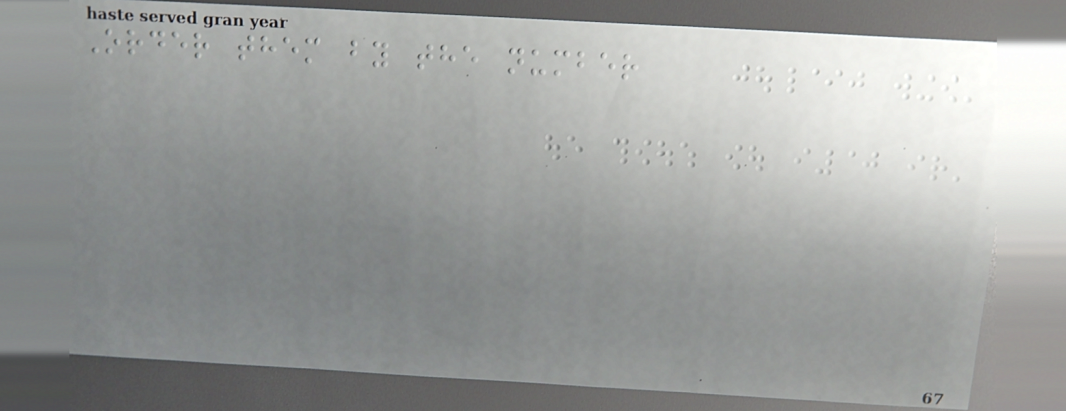Order them by the number
